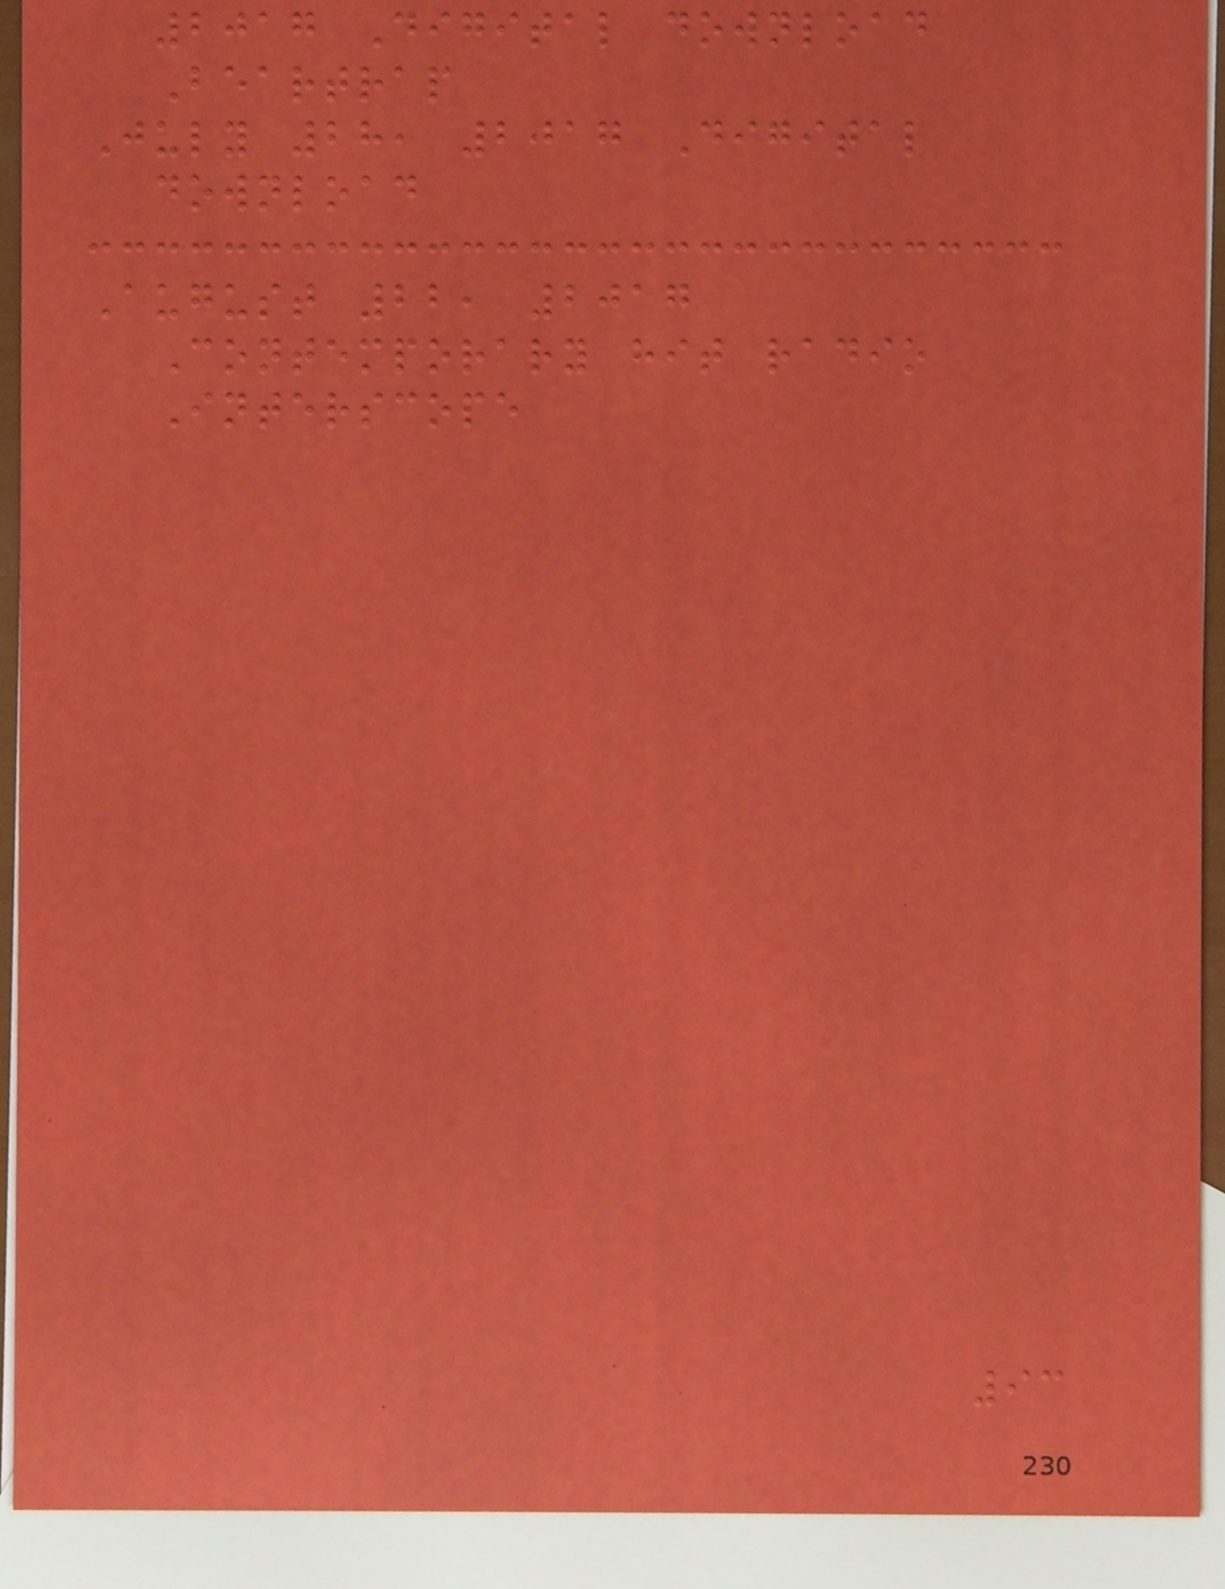2017 Digital download
Beartrap
July 28, 2017 Digital
download
August 22, 2017
Contemporary hit radio
Interscope
93
